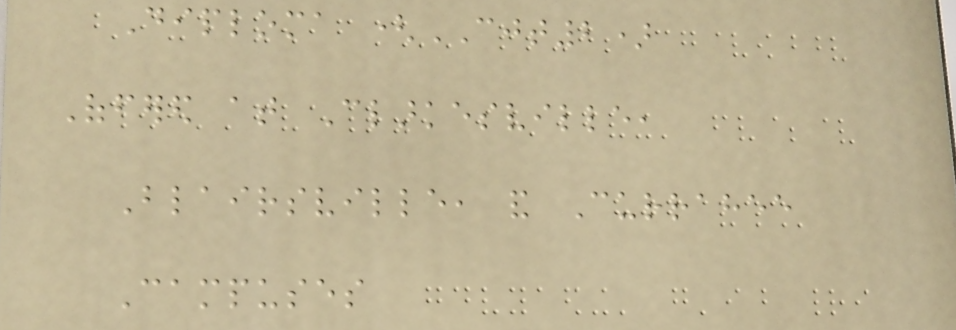Diploma (CJT2)
Offered at Clarkesville,
Blairsville, and Currahee
Campuses
